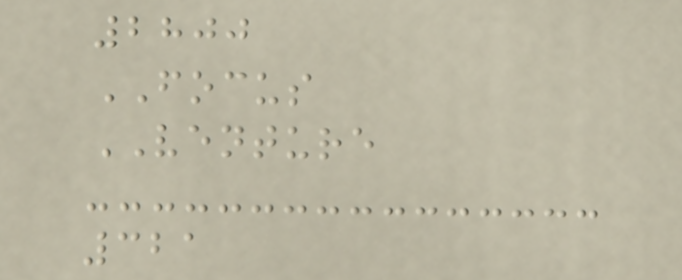2800
FOCUS
VENTURE
321
